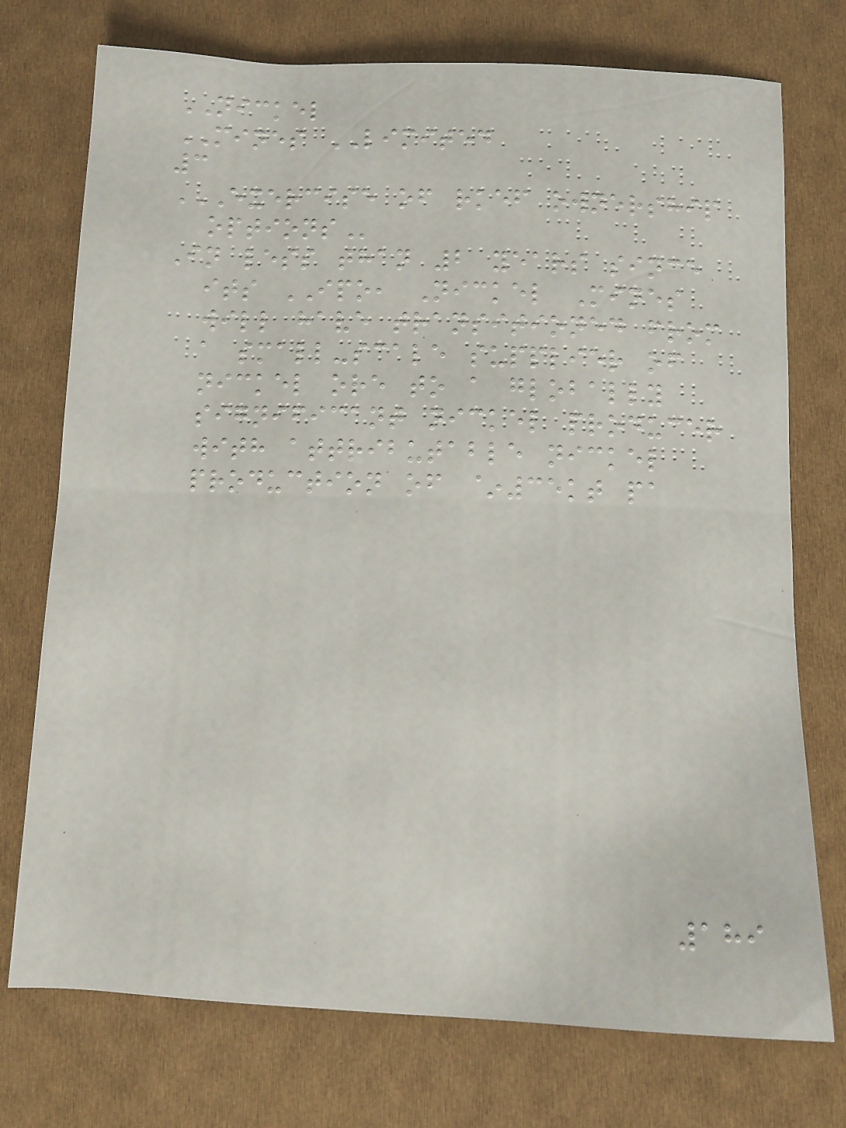NICKEL
MINES LIMITED
3
EXERCISE OF RKEF OWNERSHIP
OPTIONS
In less than 2 years since
its IPO, Nickel Mines
will have transitioned from
a small-scale supplier of
nickel ore to a globally
significant nickel producer
with attributable nickel
production of ~35kt pa
189
